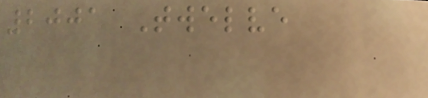2001 Twelve
